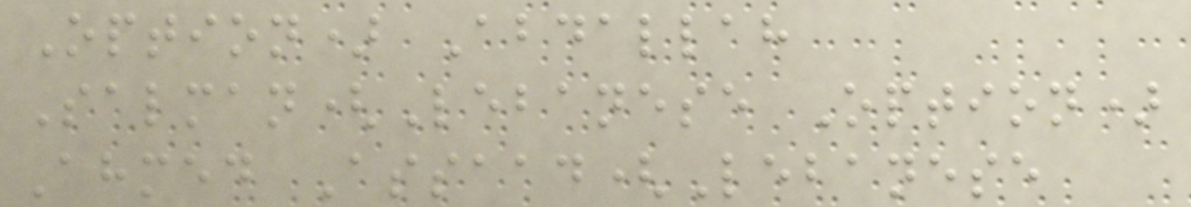Option) Abdallah
Salman(Lebanese Option)
Ahmed Assaad(Lebanese
